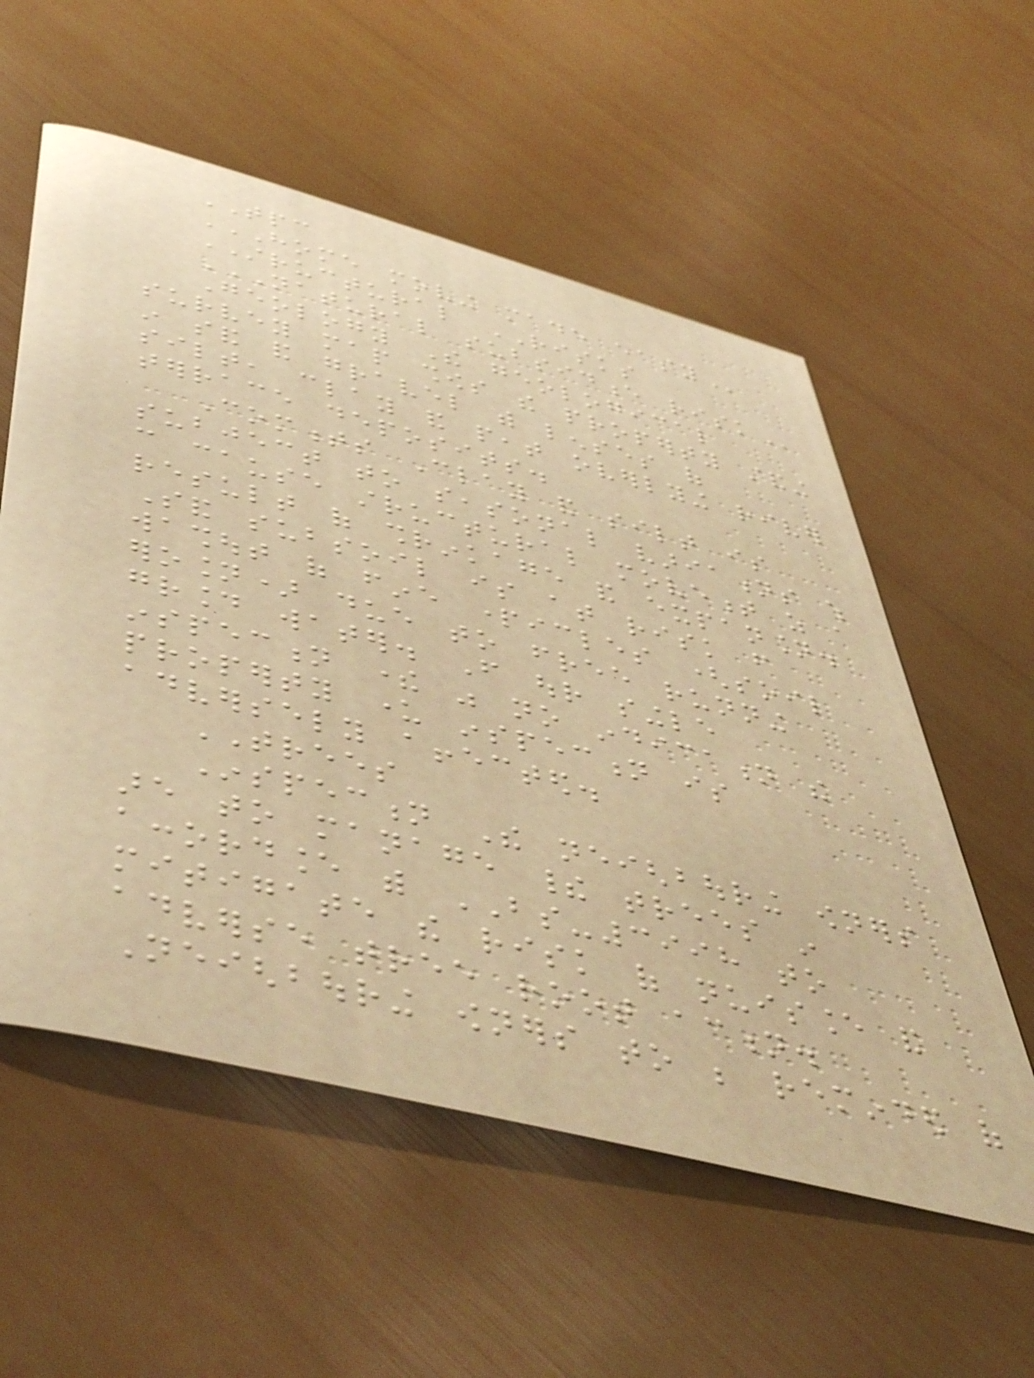TPC
HOME MOVING MADE EASY
STRUCTURAL RISKS
NATURAL SUBSIDENCE RISK
Geology The geological
survey map shows the property standing
in sand and gravel with lenses of
silt, clay and peat overlying river
terrace deposits.
Comments Clay and silt is
subject to seasonal variations which
can cause structural movement as a
result of shrinkage and expansion.
Sand subsoil is at risk from
washout of fine particles (soil
erosion) due to free running
ground water. From our single
inspection there was no indication the
property under inspection is
adversely affected.
TREES
Inspection The neighbouring owners
are to manage their trees in
accordance with BS-3998 to
mitigate the risk of nuisance and
adverse tree root action.
Neighbouring owners to be reminded of
